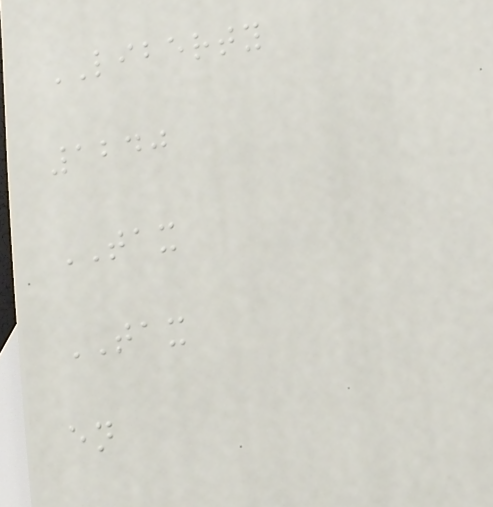LIBERTY
1240
TAX
TAX
en
